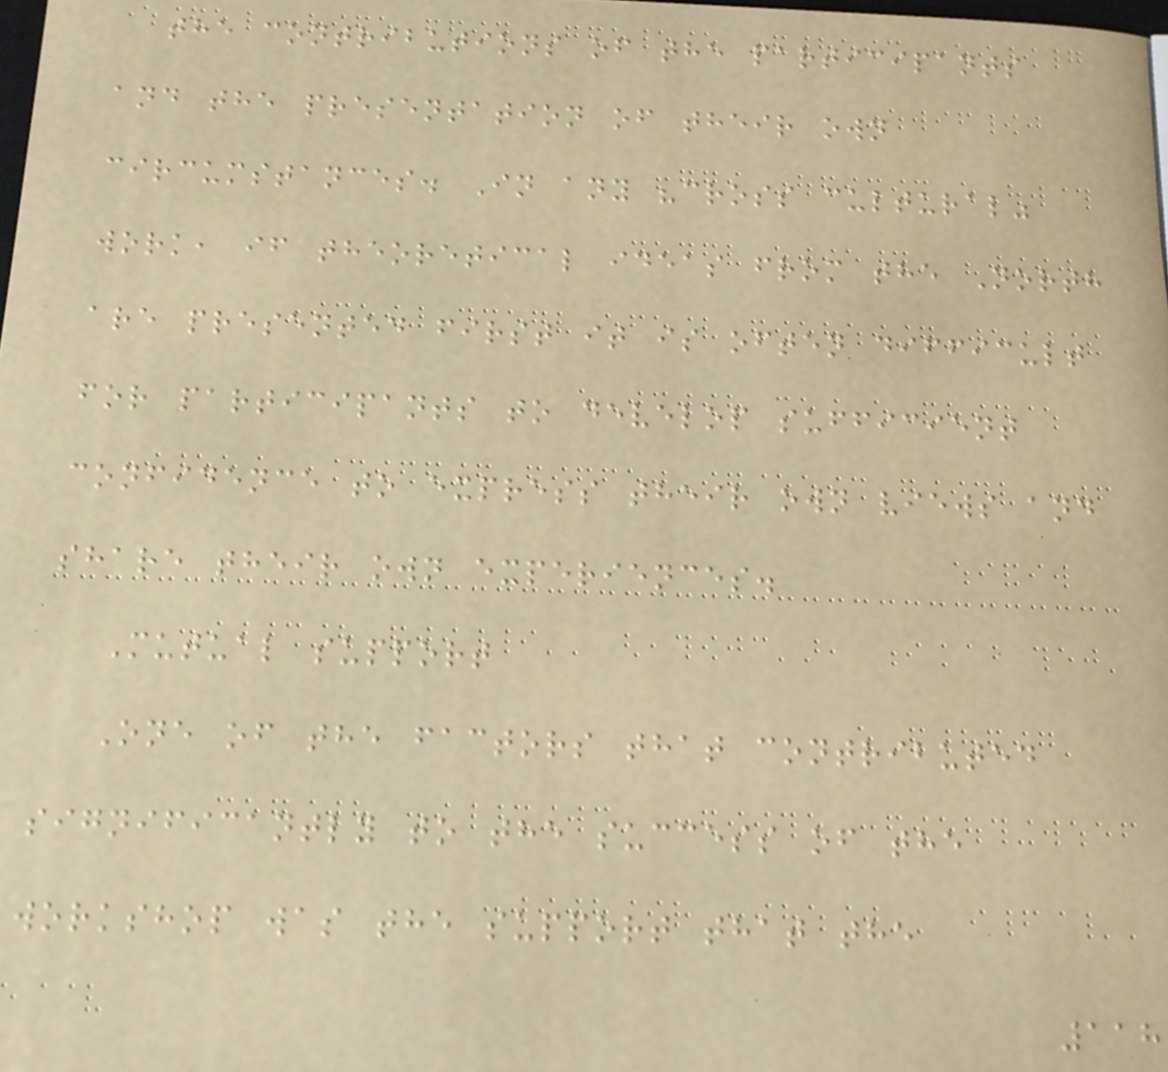the contributions of the participants
and the presentation of their own
circumstances. In any "cross cultural"
work, if theoretical ideas from the North
are presented first it is often difficult
for participants to develop sufficient
confidence to express their own views and
share their own experiences.
Mutual support
One of the factors that contributed
significantly to the success of the
workshop was the support that the
118
